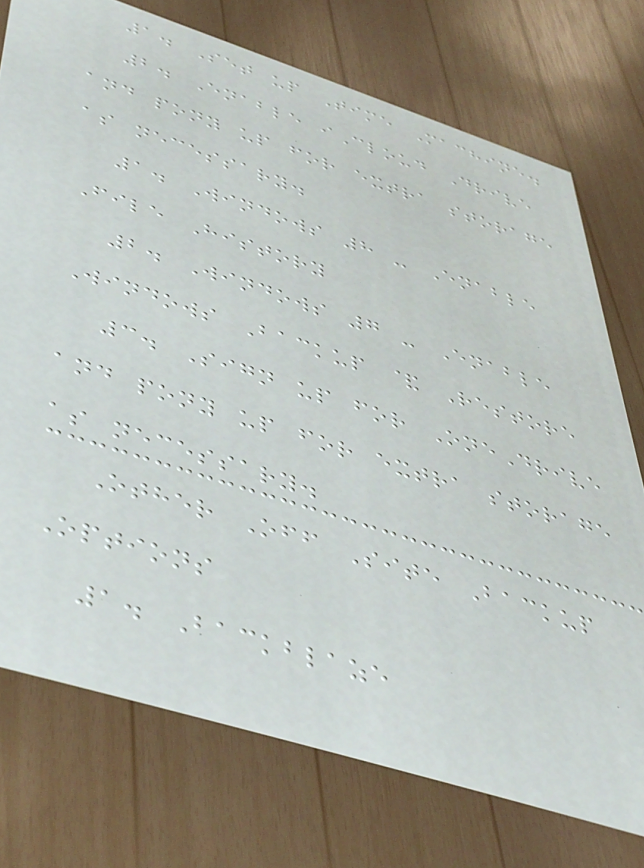1. Set up Time Machine.
2. Enable iCloud Drive
and pony up for extra storage
as necessary.
1. Windows 8 - Enable
File History
2. Windows 7 - Enable
Windows Backup & Restore
3. Sign up for OneDrive
and pony up for extra storage
as necessary.
Other Off Site Backup
Options
1. Backblaze
